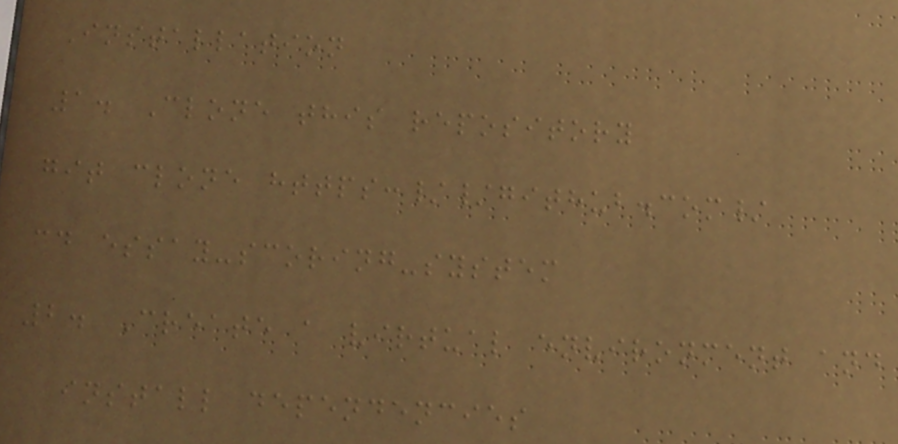Installation
1. Clone this repository
git clone https://github.com/
cd essay-scoring-system
2. Create a virtual environment and
install dependencies
